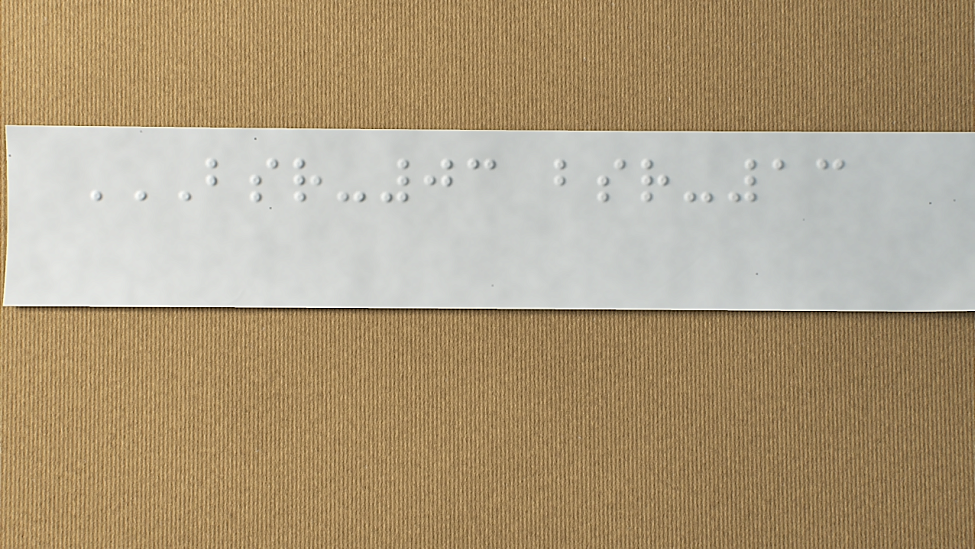BSR-03 BSR-13
